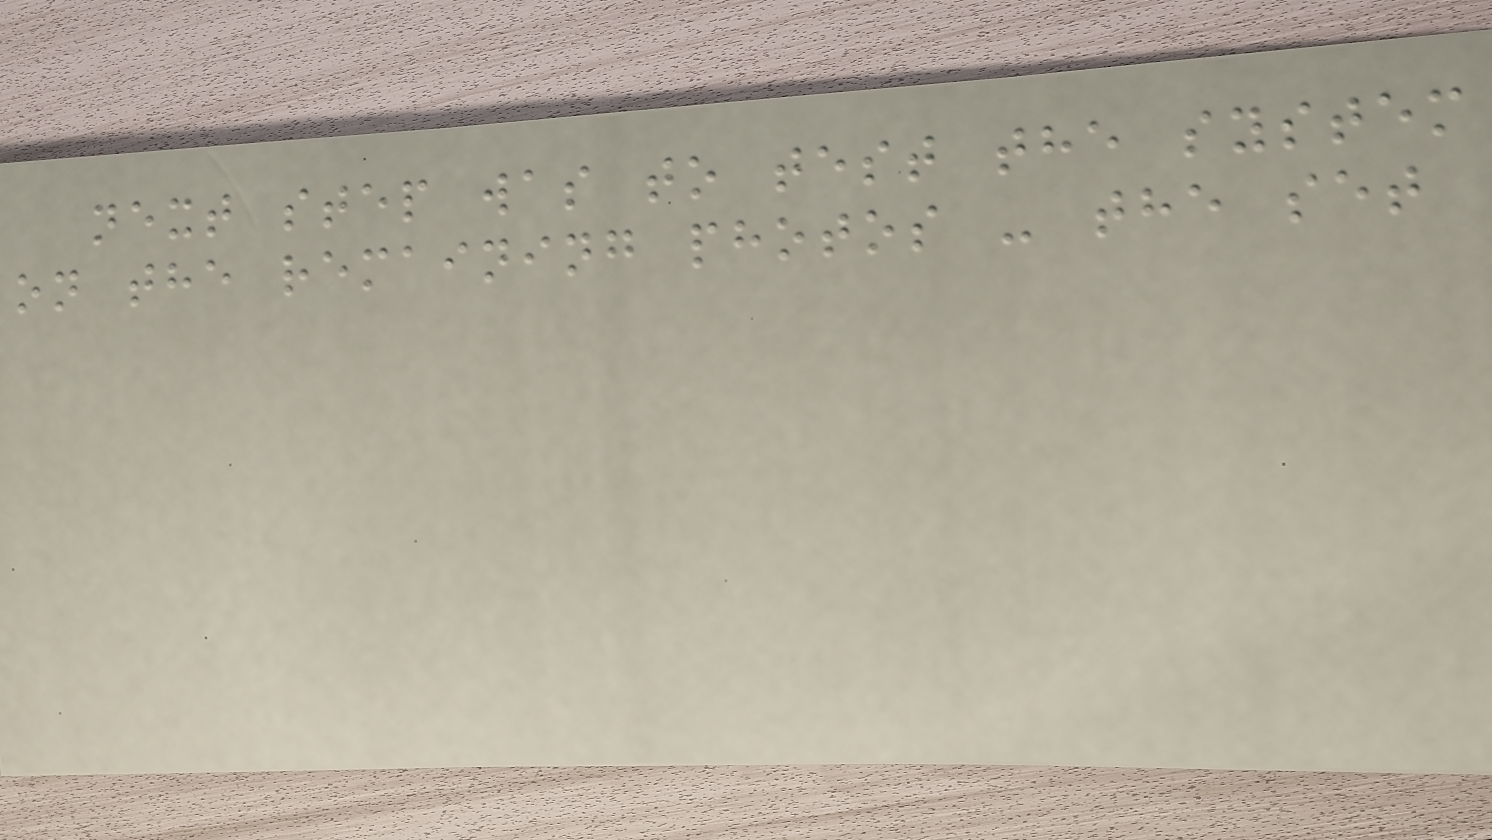next step was to test the system
on the remaining photos - the set
